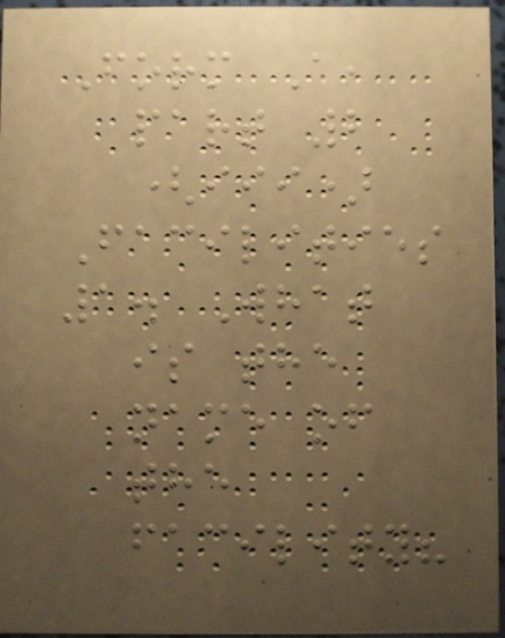Form A,
part 2
(iii)
Facilities
1. What
is the
name of
the
facility?
